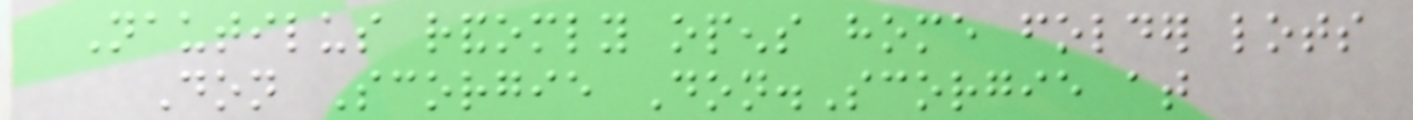Nautilus randomly opens home folder lots
Don Scorgie Don.Scorgie at
